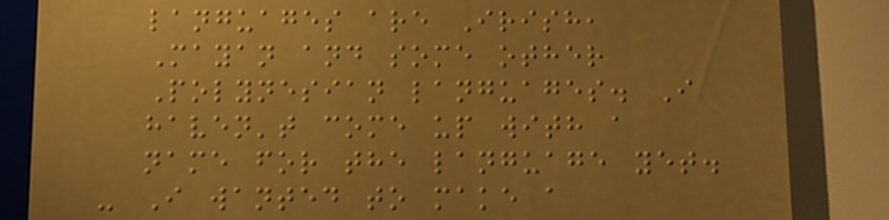languages are Irish,
Mayan and some other
Polynesian languages. I
haven't come up with a
name for the language yet.
- I wanted to make a
